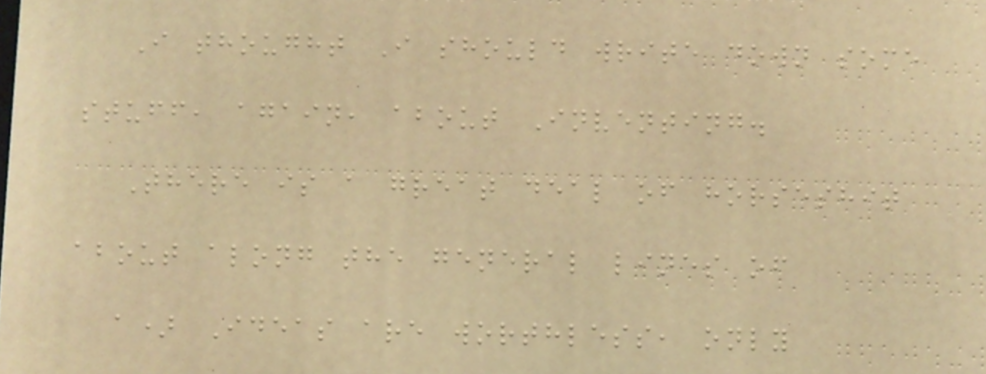I thought I should write down some
stuff, again, about Inventing.
There is a great deal of horseshit
about along the general lines of
a) Ideas are worthless, only
